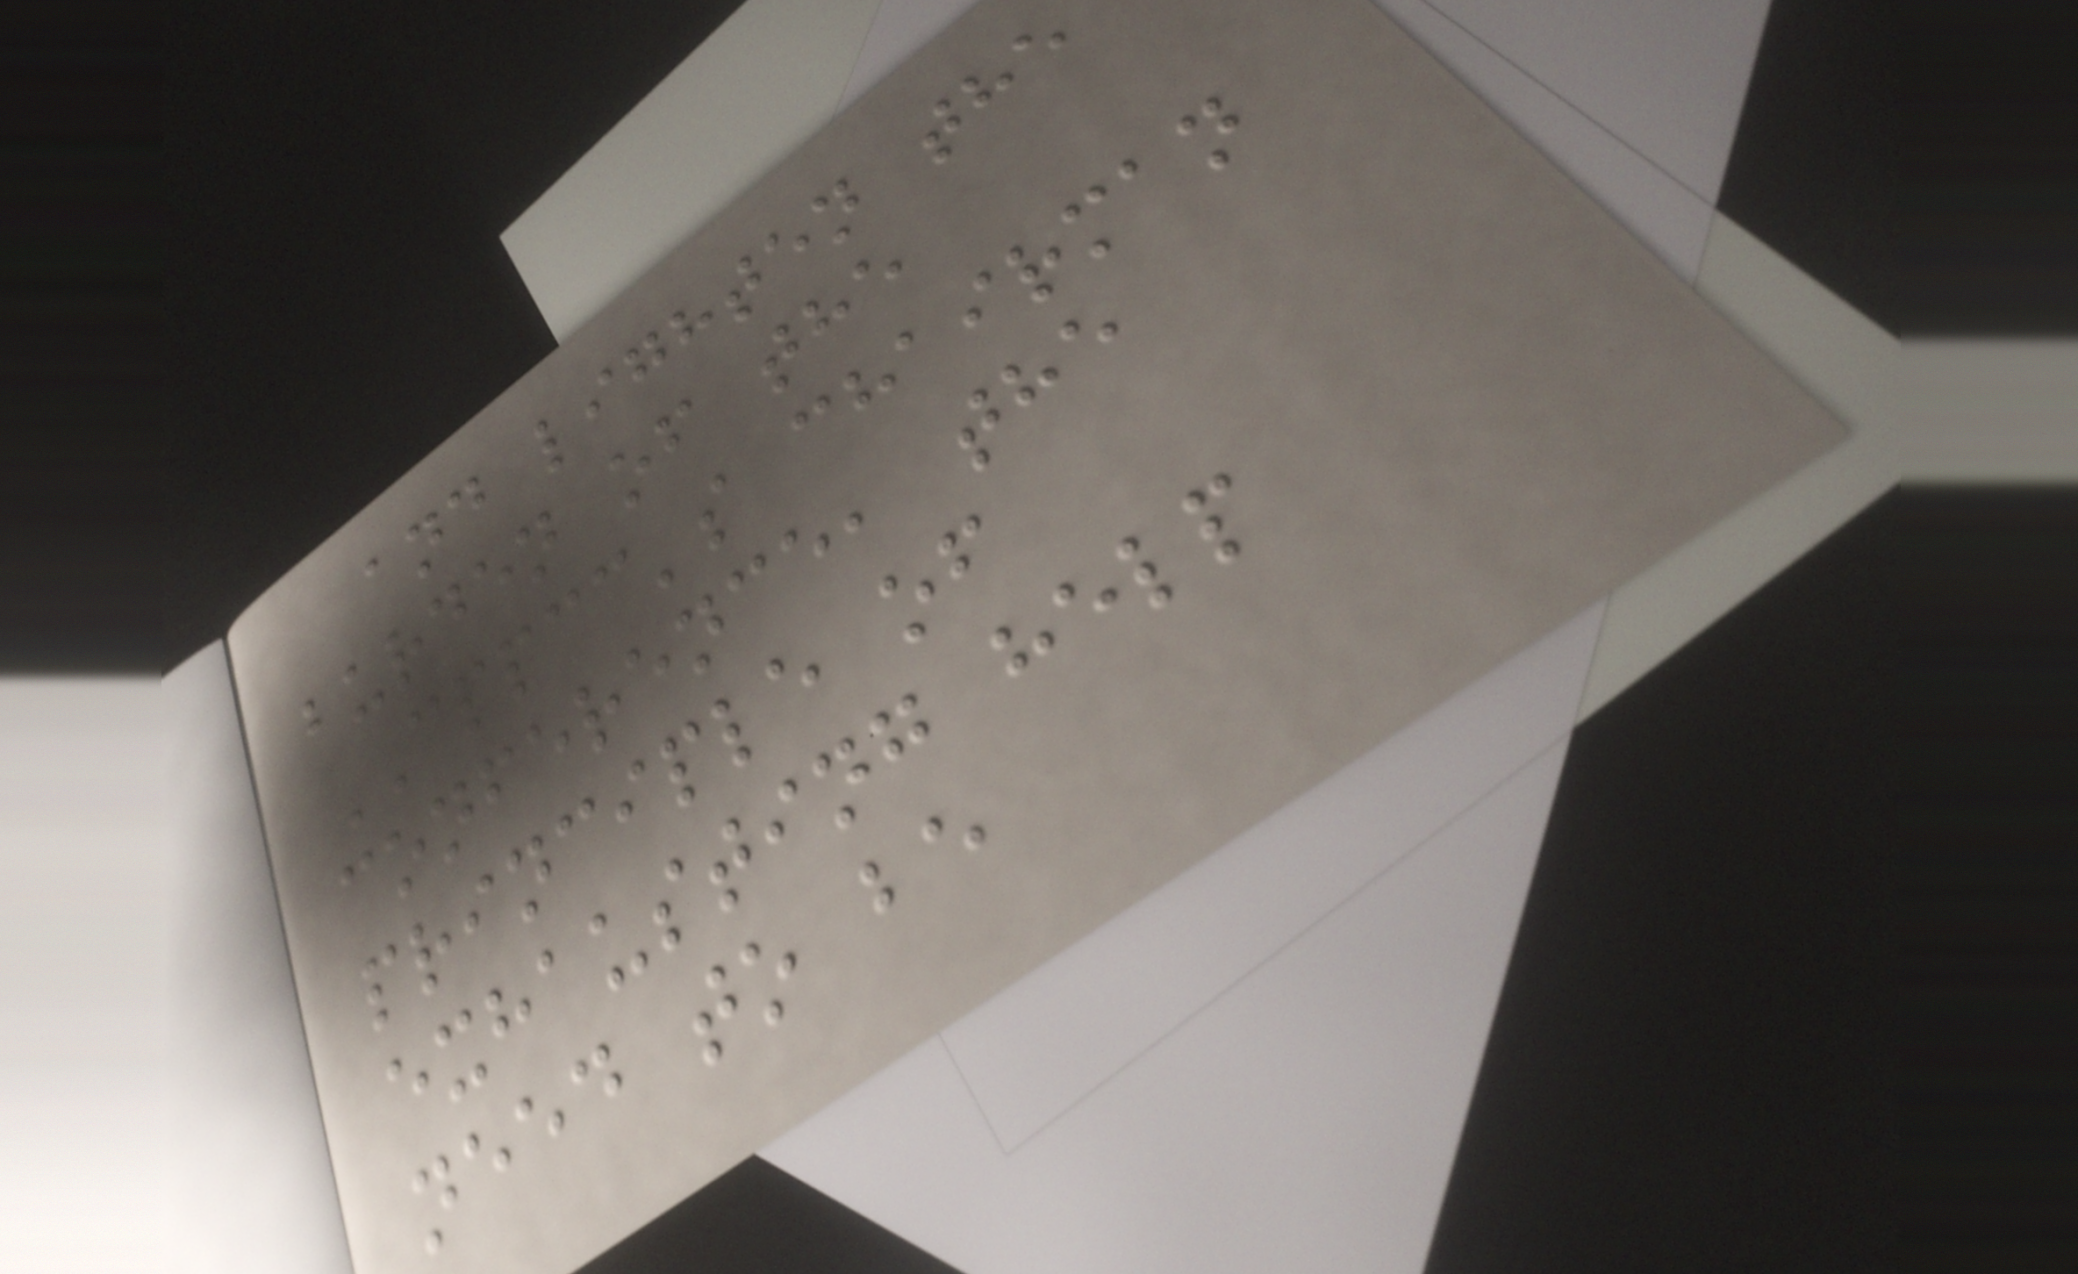and lighten the
burden of the
CPPCC's chairman
conference, the
principle of
exhausting help
need to be
